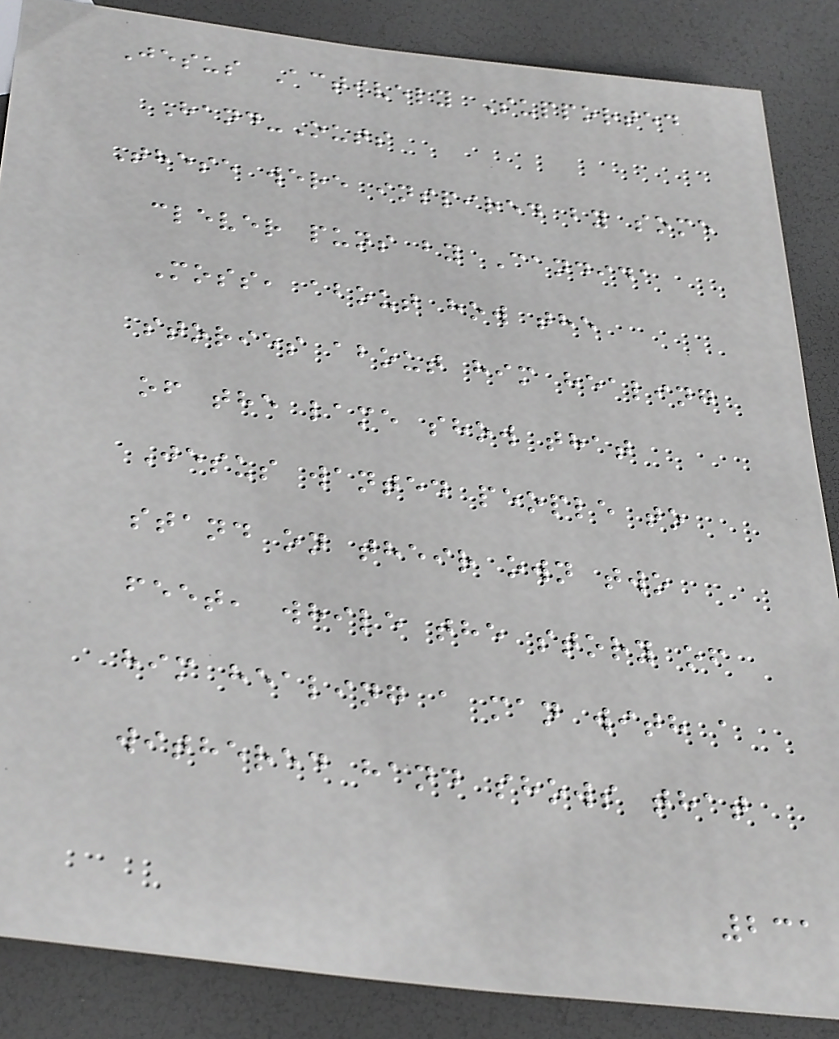Jesus Actively Supported
Hand-Outs
These were inspired by some
clever puns by Candida
Moss, about how the
stories about him healing
of the lame show that
Jesus wanted people to
stand on their own two
feet, while the story of
him healing a man with a
withered hand shows that
231
